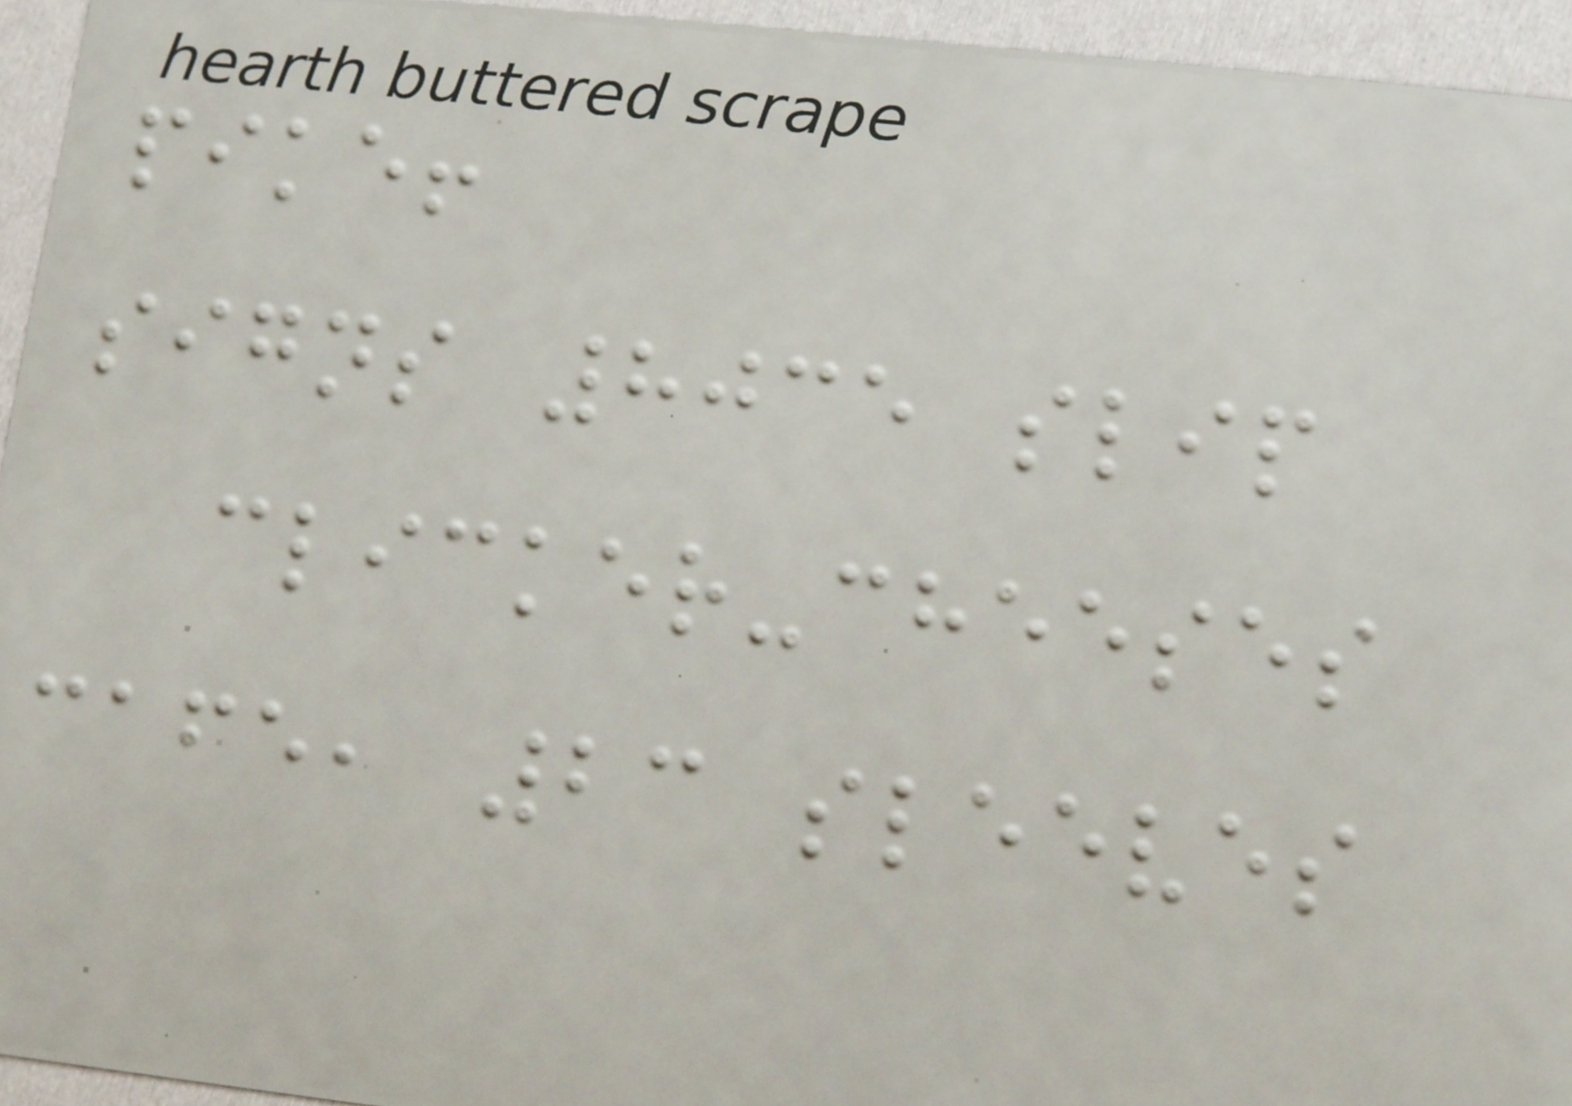pike!
signs 8035 slip
clicker-cheeses
cafe, 23 sleeves
